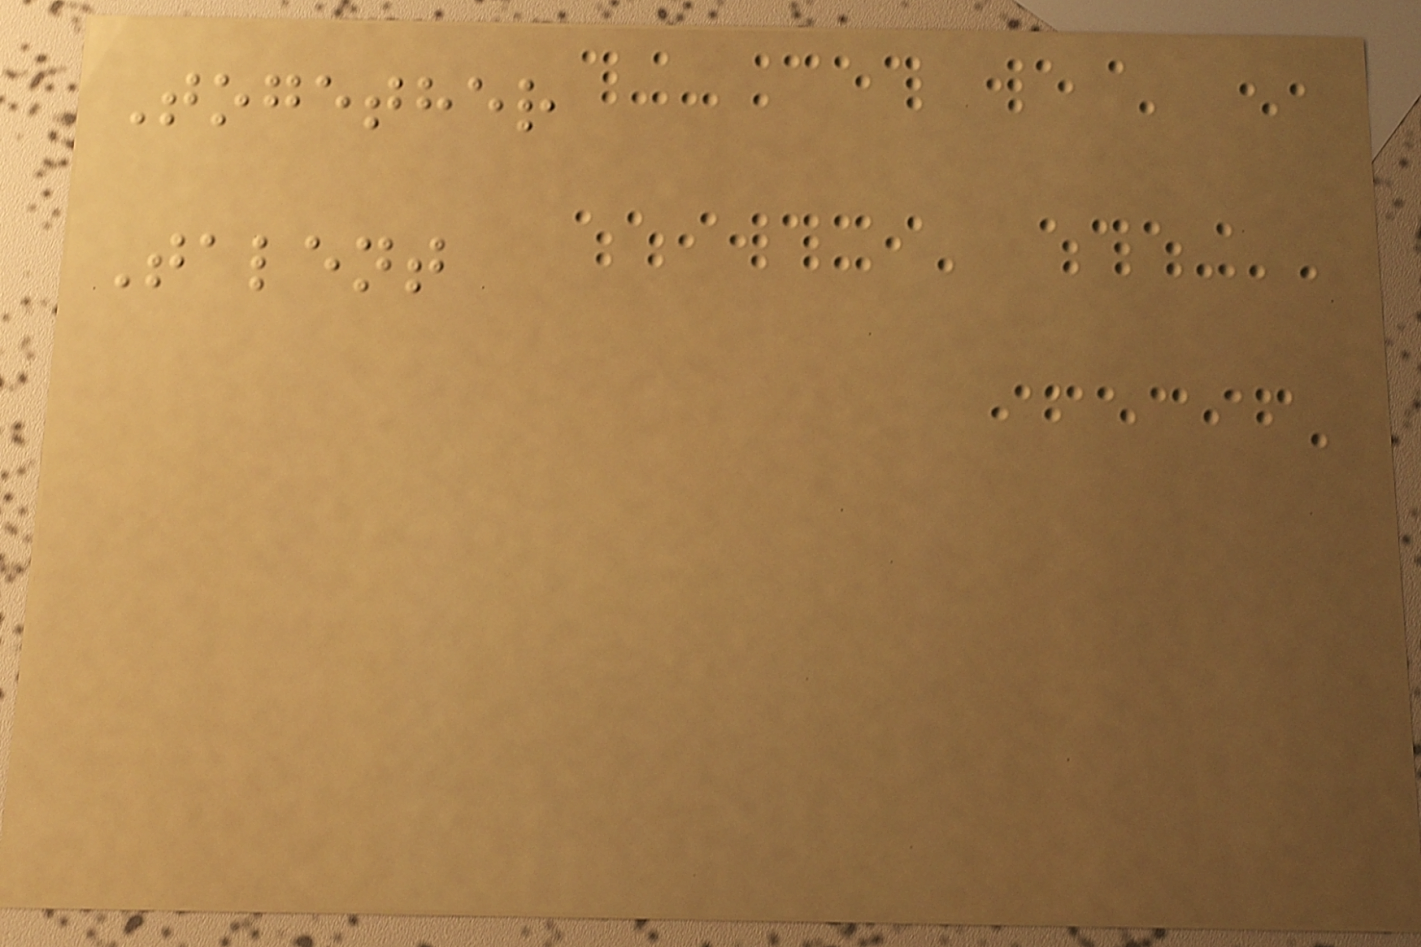Together
Talent
